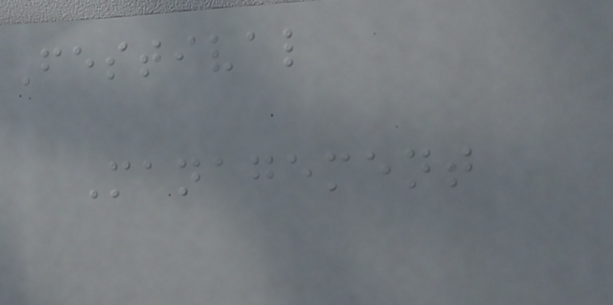Festival
Management
